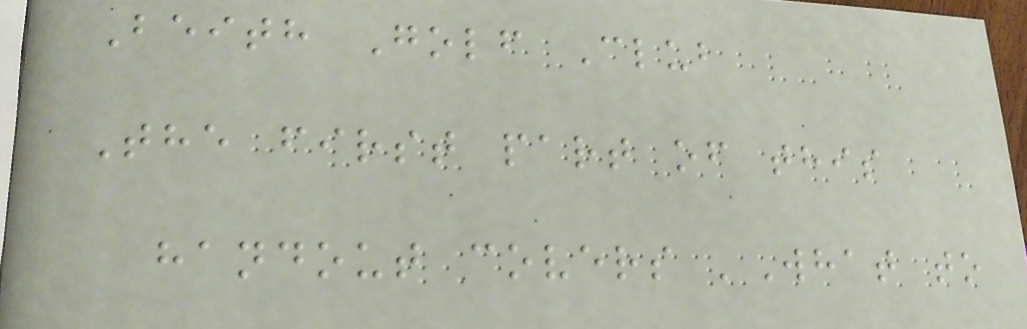Beith Golf Club
The first part of this
handout covers 'What to
